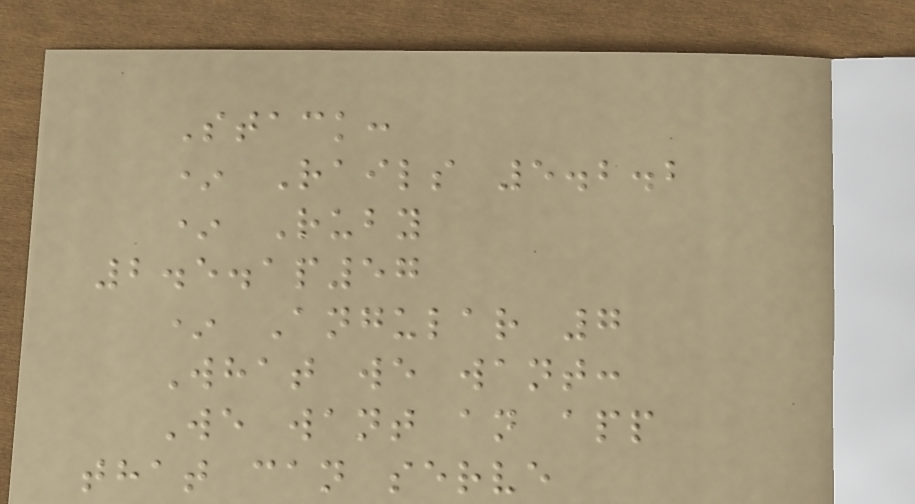Stack:
* Rails 5.2.2
* Ruby
2.5.1p57
* Angular 7
What we want:
We want an app
that can serve
